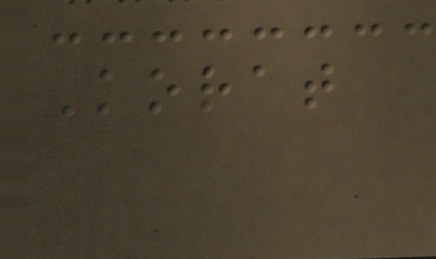Korat
